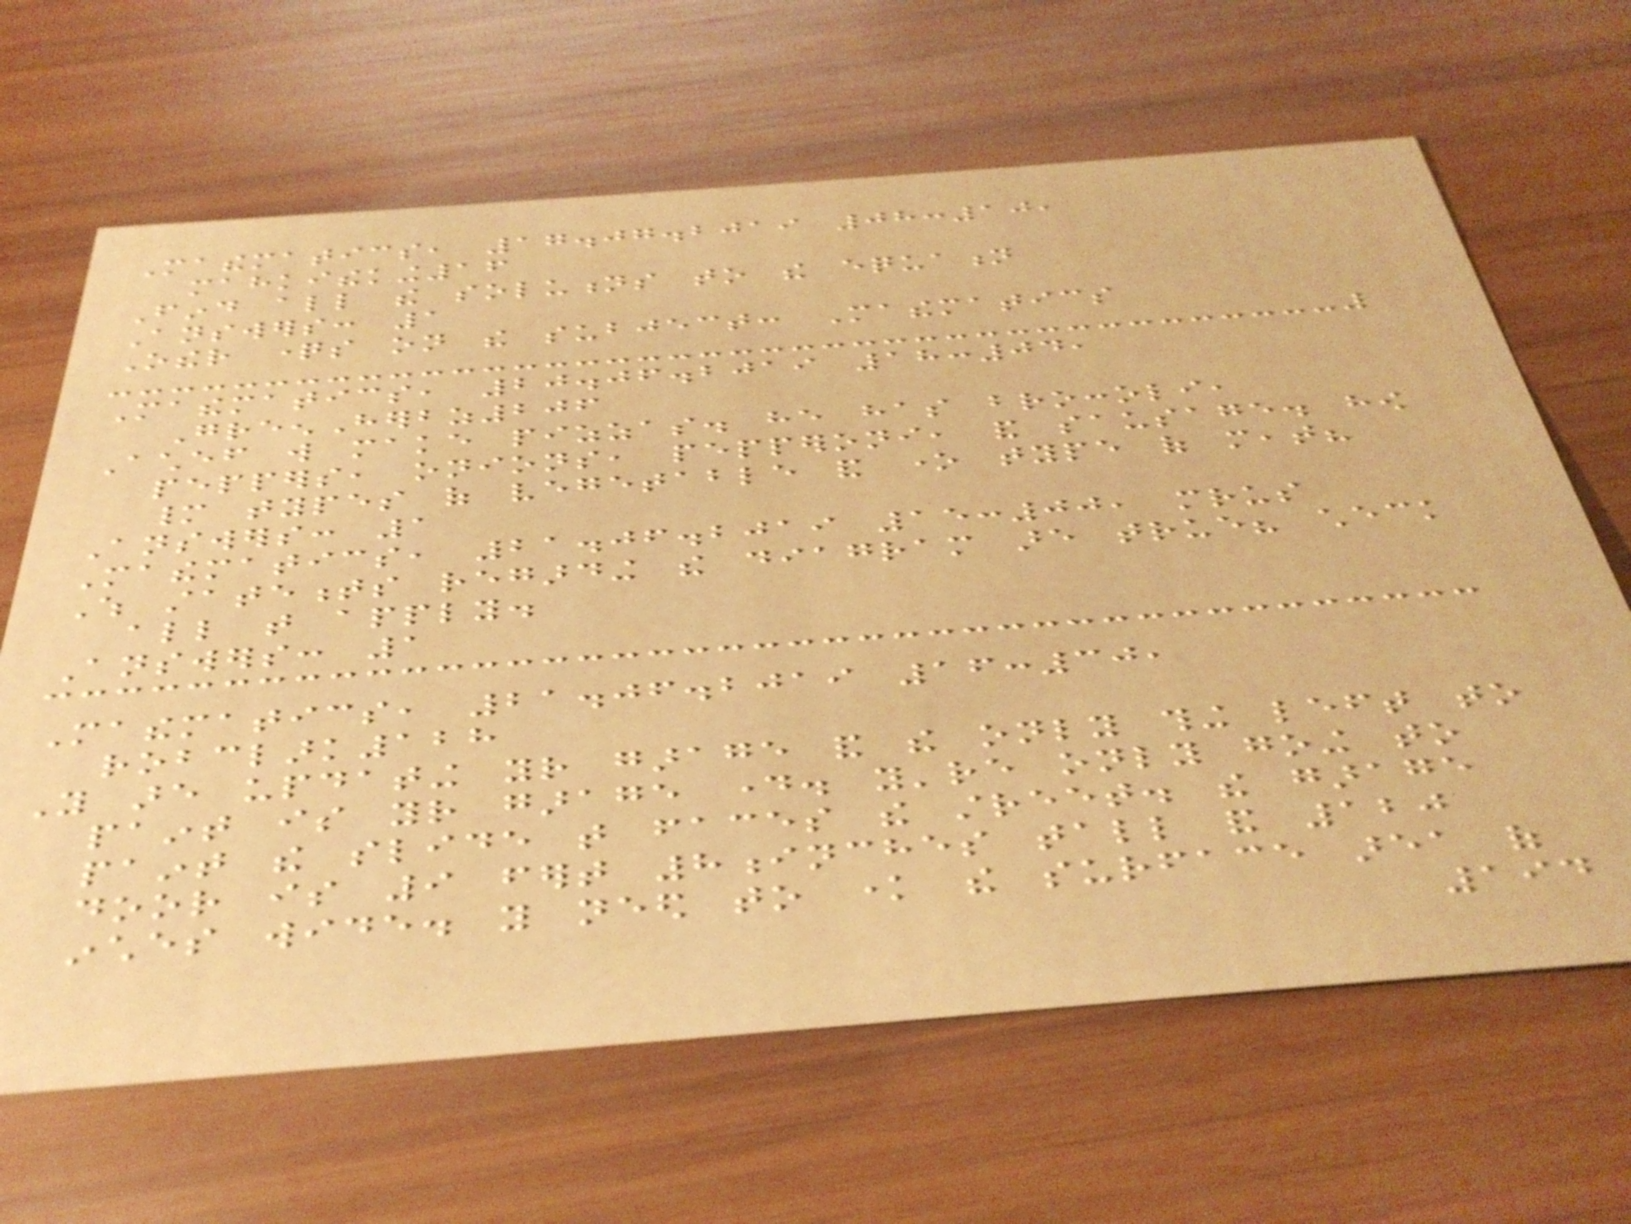Mathematics, 17.07.2019 08:10,
mahkitheking16
Find all the solutions to the equation
Answers: 1
Other questions on the subject: Mathematics
Mathematics, 20.06.2019 18:04,
GreenHerbz206
Achef will make pizzas. he has broccoli,
peppers, onions, pepperoni, and sausage. how
many types of vegetable and one type of meat?
Answers: 1
Mathematics, 21.06.2019 15:00, mrus
Which statements regarding the diagram are true? check
all that apply.
Answers: 1
Mathematics, 21.06.2019 16:30,
robclark128
You are updating your garage and the only thing left to
paint is your garage day. you're only going to
paint the slide that faces the street. the garage
door is 9 fert 8inches tall and 120
inches wide. you need to know the surface area of
194
